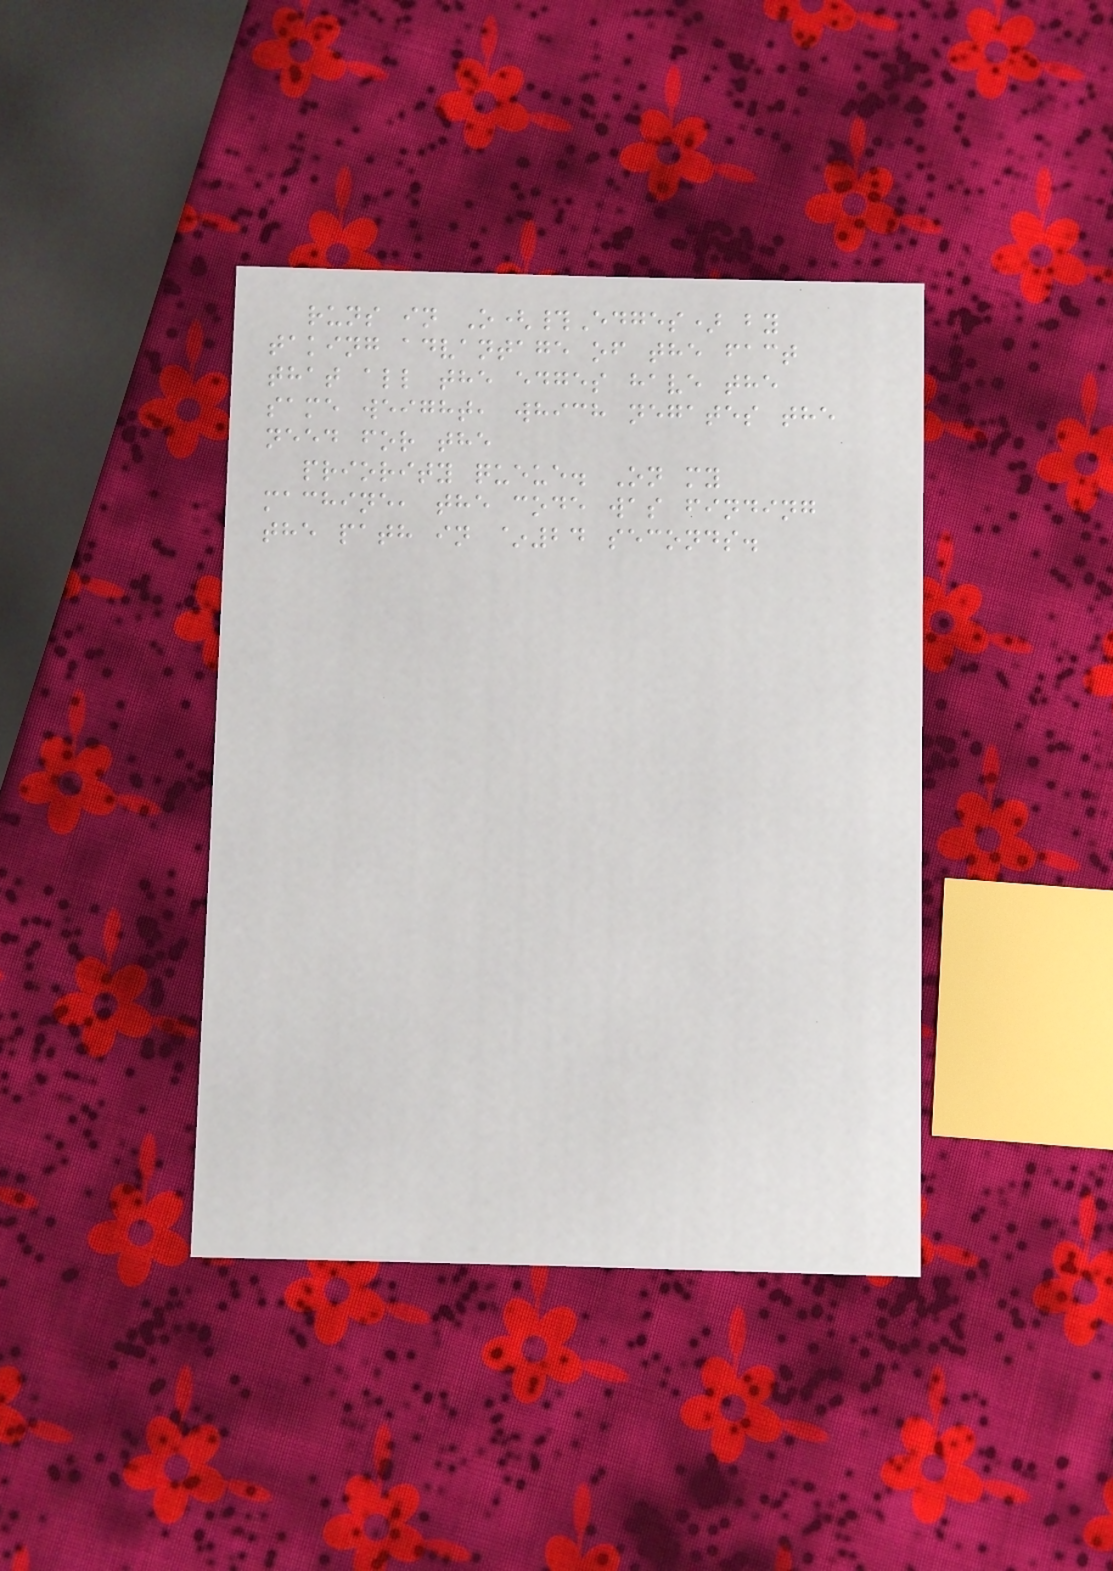runs in O(#Edges) by
taking advantage of the fact
that all the edges have the
same weight, which negates the
need for the
priority queue. On my
machine, the code was finding
the path in ~24 seconds.
